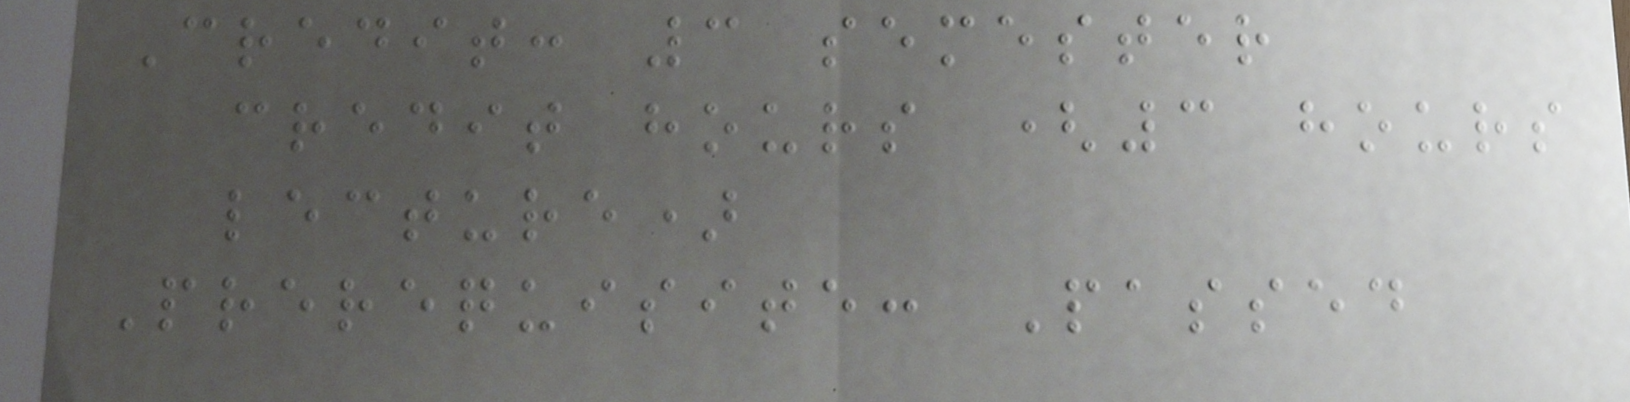Credit: 3 semester
credit hours (3 hours
lecture)
Prerequisite: Passed
